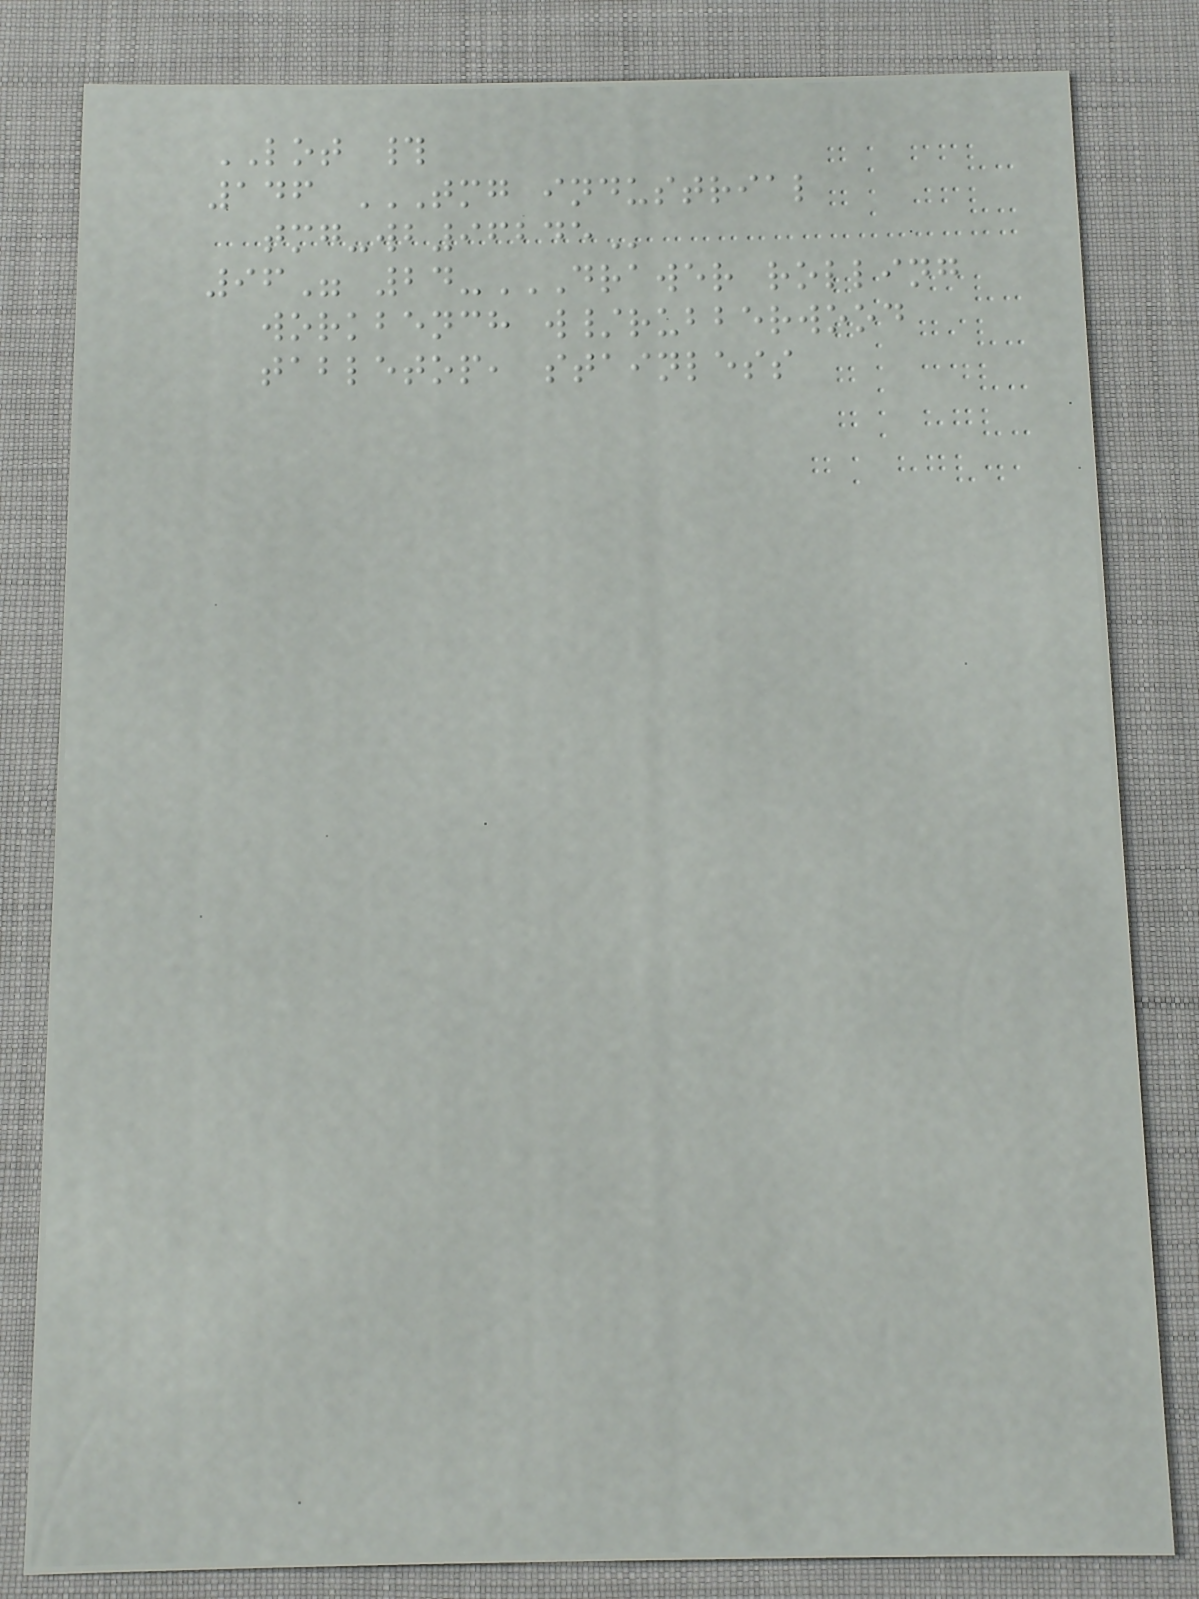LOT #
146 TMG INDUSTRIAL
TMG-WB96245
96" 24-DRAWER ROLLING
WORKBENCH W/RUBBERWOOD
TABLETOP, STAINLESS
